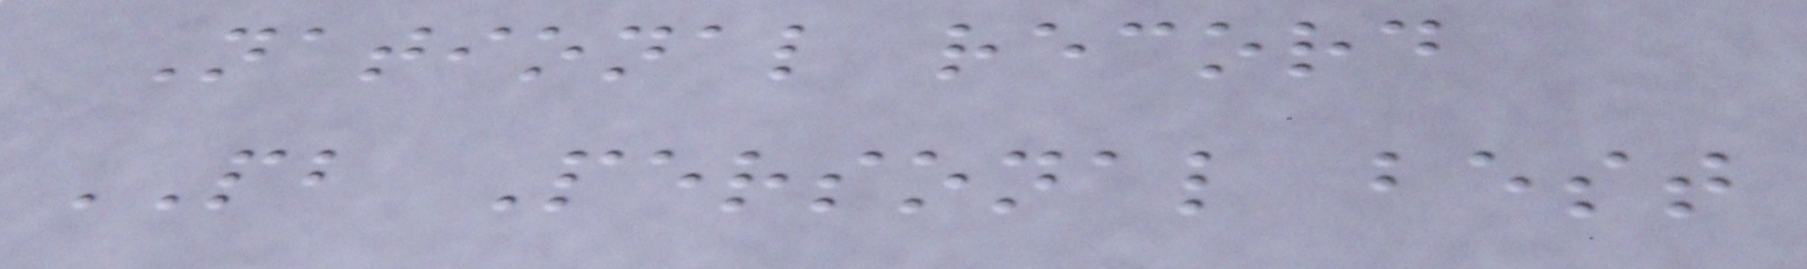National record
PB Personal best
